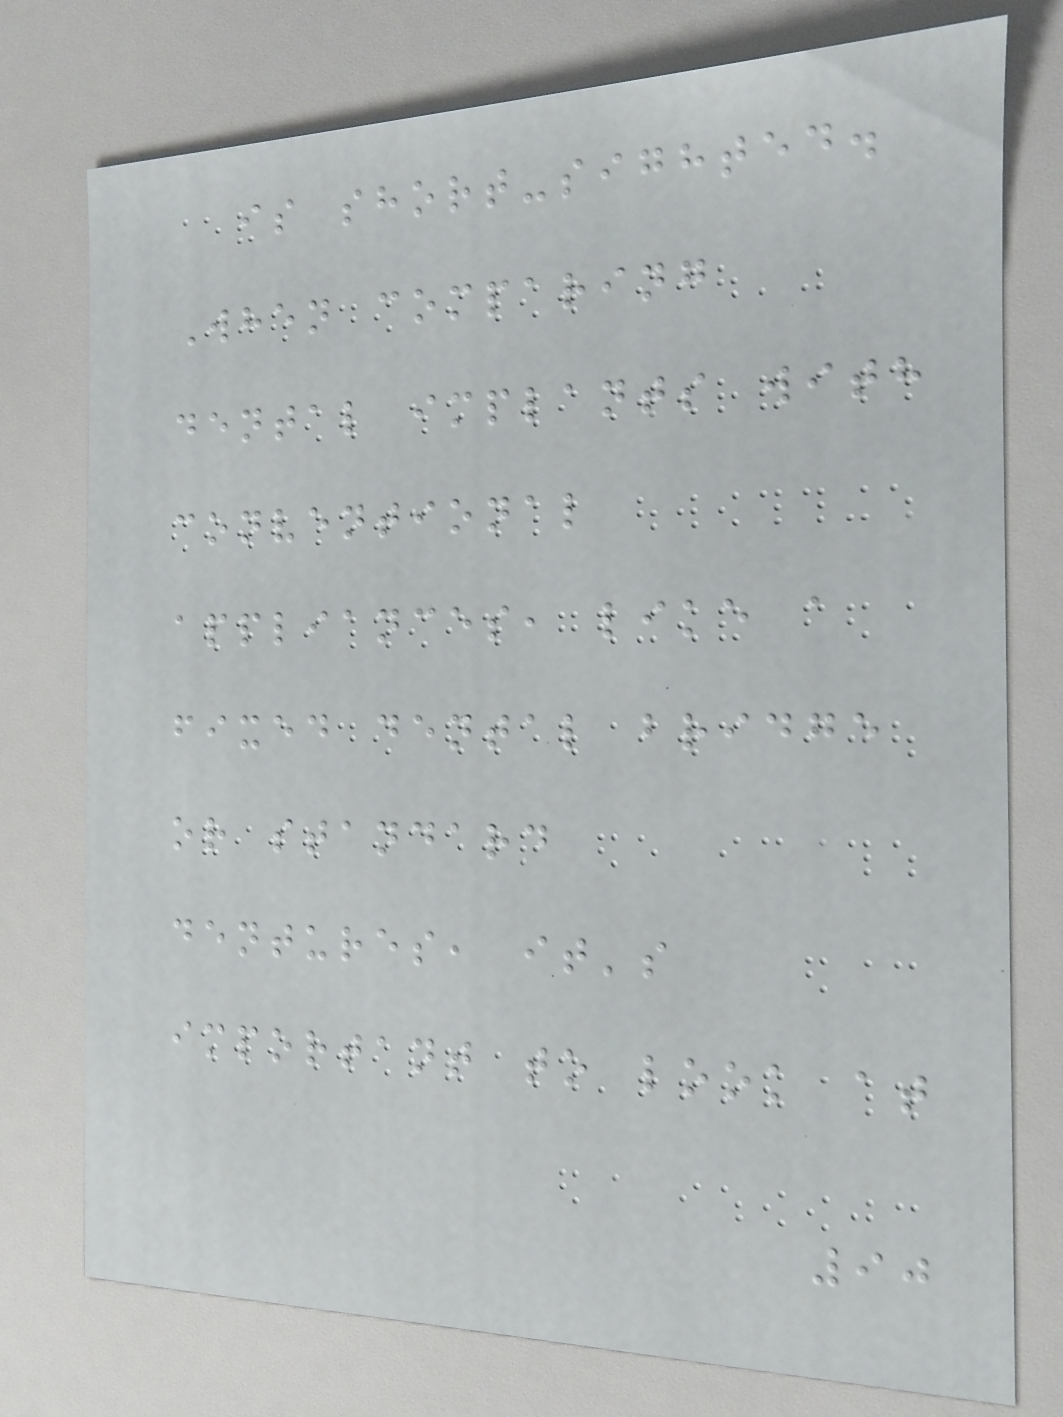is short-sighted.
When comparing
dental implants with
conventional
appliances, like a
fixed dental bridge
or standard
dentures, it's
important to look at
90
